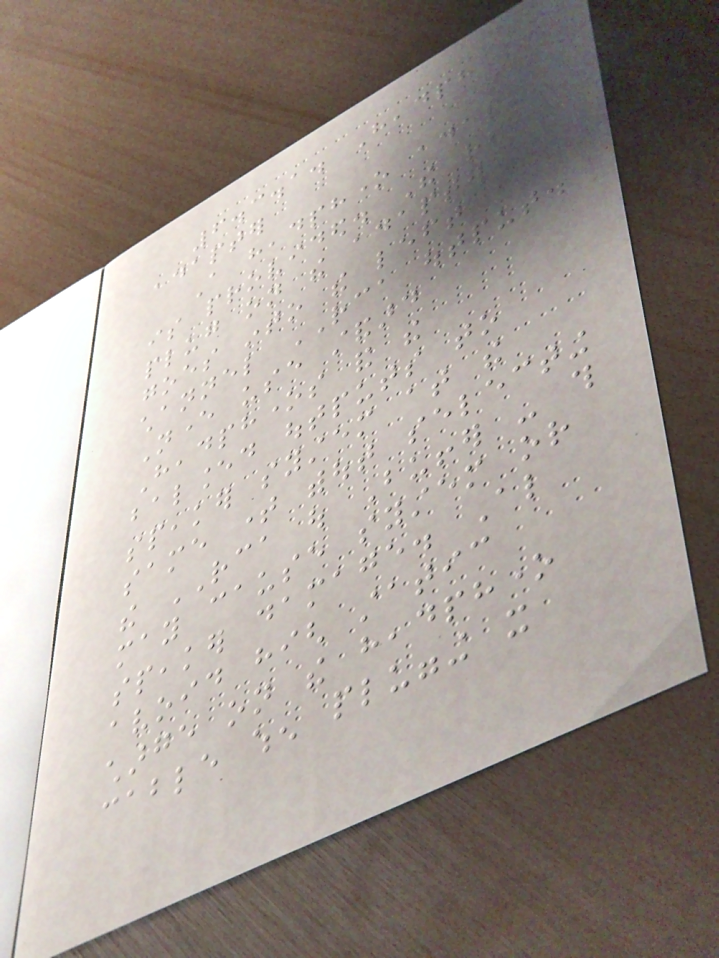6.3.1. Headphone
adapter
A headphone adapter
is provided. The red
plug on the adapter
goes into the left
channel RCA output.
Never use standard
Headphones and the
balanced outputs to
speaker system at the
same time without selecting
the RCA out Buffer - this
may cause system or
speaker damage. Also
avoid high static
charge on the headphone
cable when plugging it
